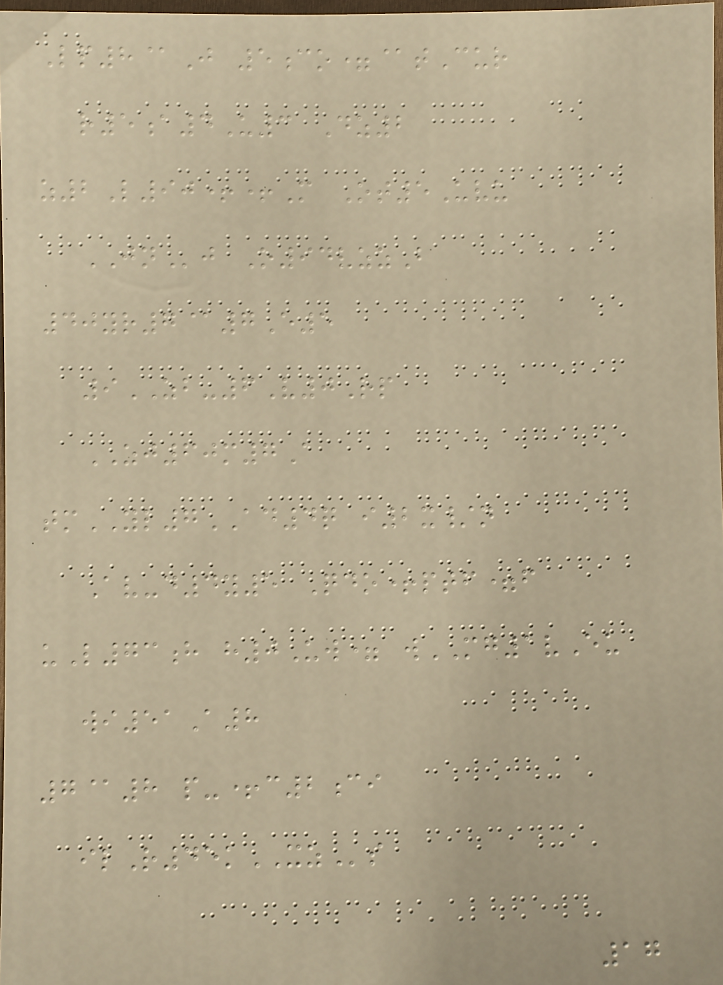Lp8@J 5co=@tCur
r5a4U3 Dz2
z2L90++M Ot5Uvu
JNj O94vzzB
40yr7@7E5
9ZB-6V0Rp
ZJ60m7A
tmYL7AD4q i2x/n
Av-d4y5 Qdo+ptf=f
uL73h h0Uw= wMG1vEu
wi51A8
7@8 p-+c2ci
ilR45kXZs
17
